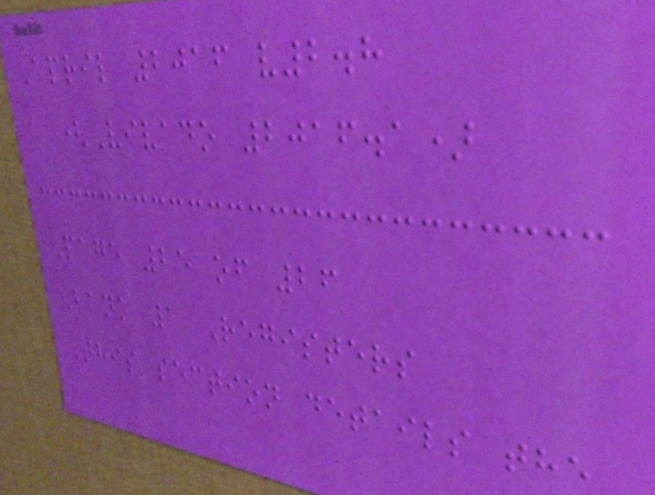April 2016 v2.8
(Vivado 2016.1)
Page 25 of 26
Bank 1 Registers
This section details the
